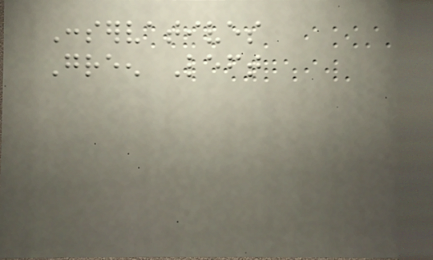Conservatives
Green Left
